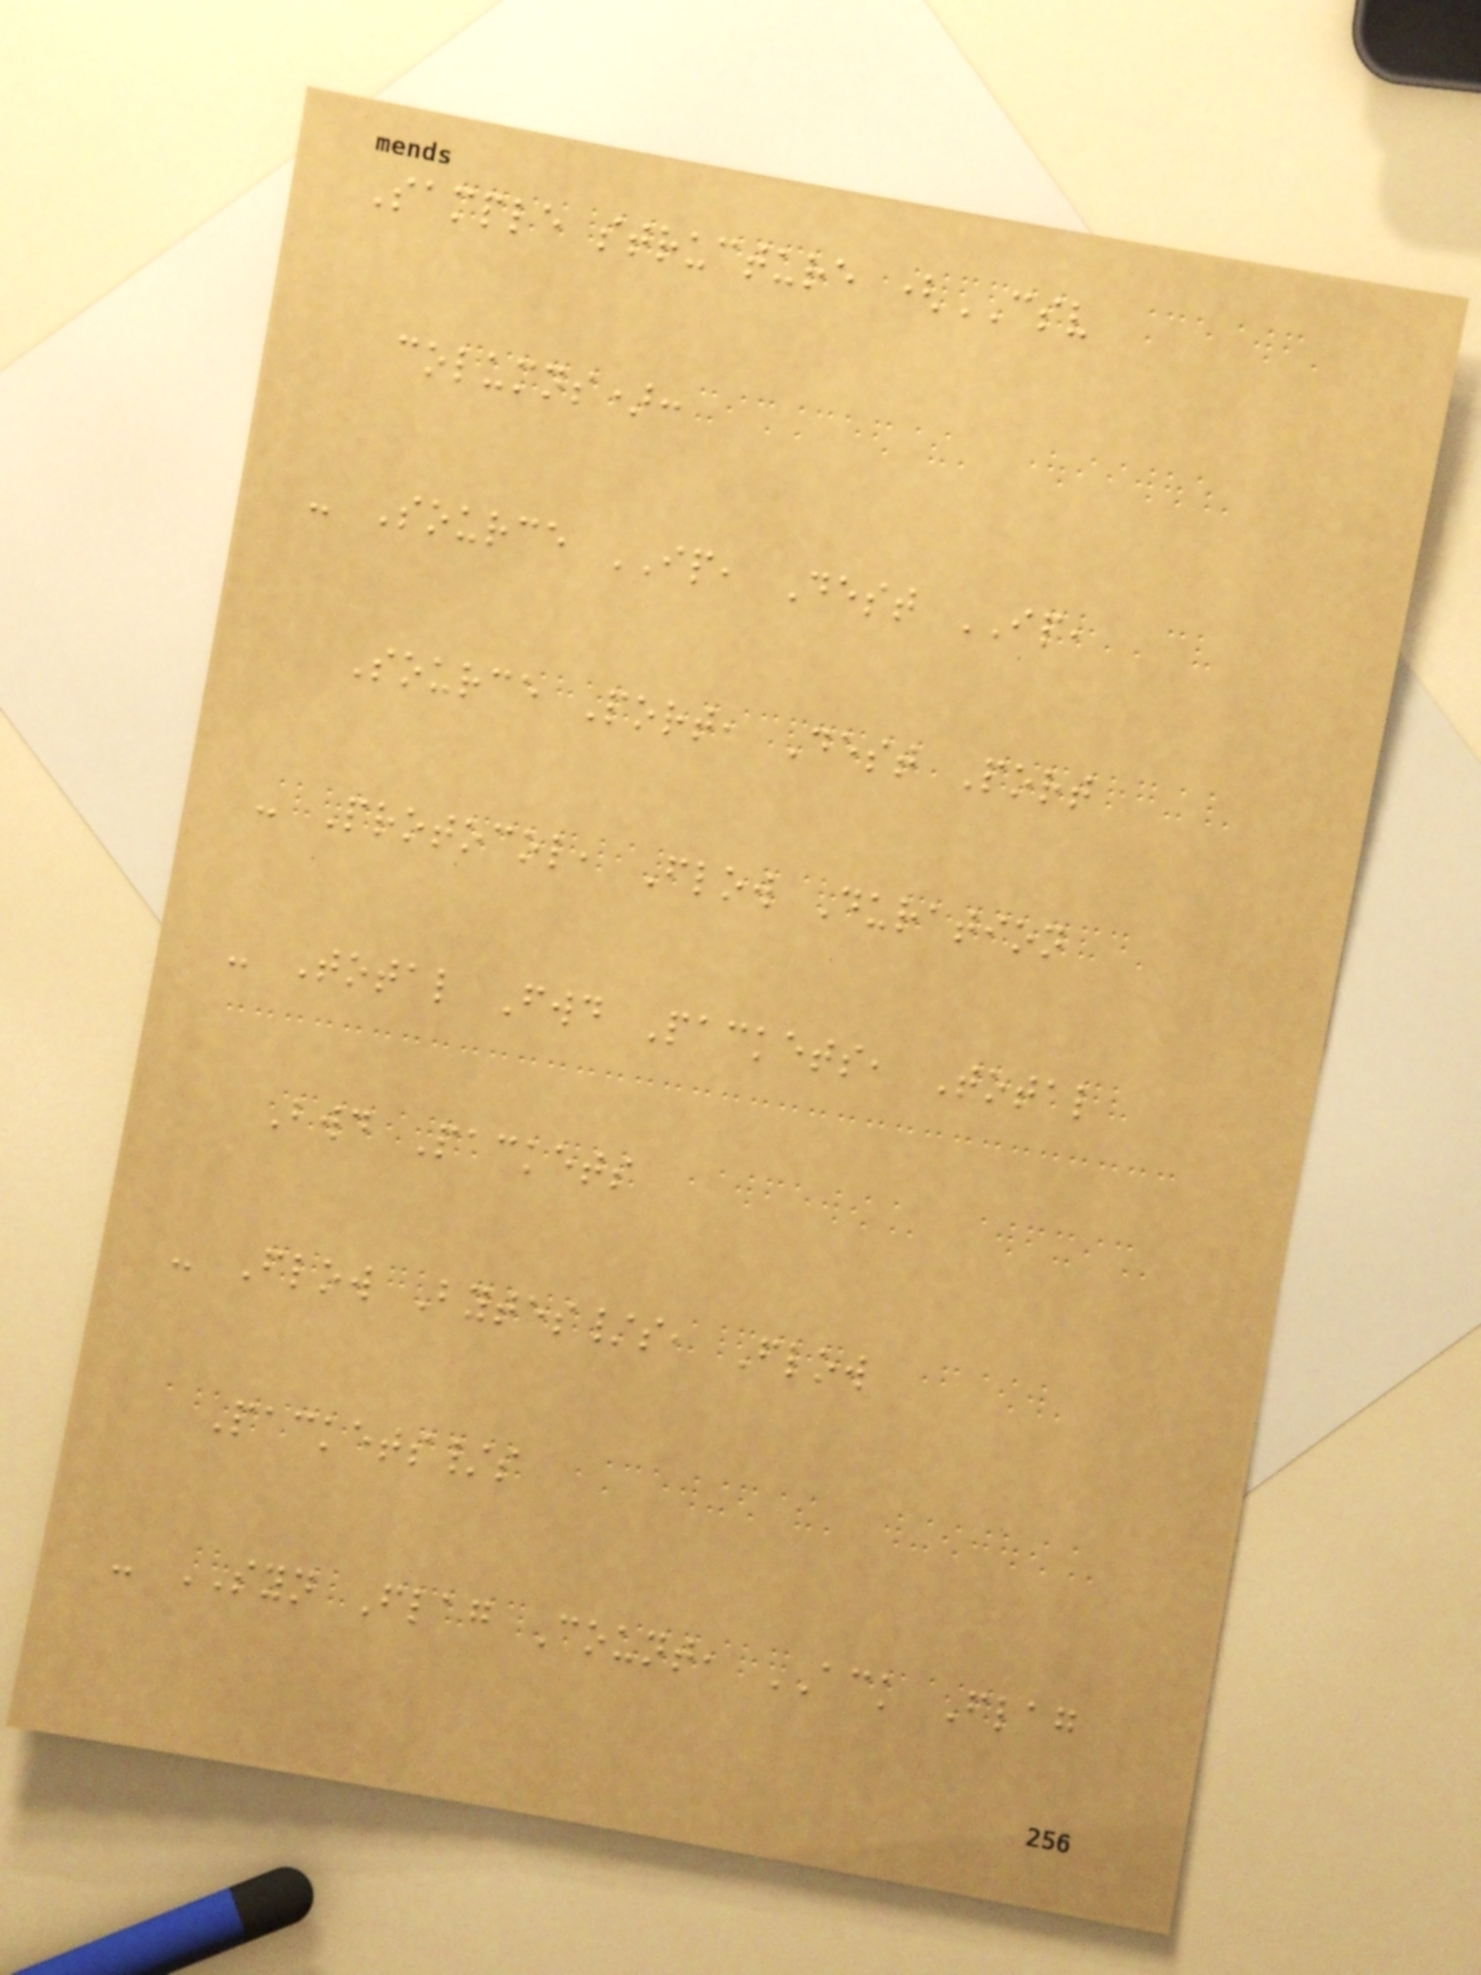Sample structure (CSV
columns):
- Source IP, Dest IP,
Source Port, Dest Port
- Protocol, Flow Duration
- Total Fwd Packets, Total
Bwd Packets
- Flow Bytes/s, Flow
Packets/s
- SYN Flag Count, ACK Flag
